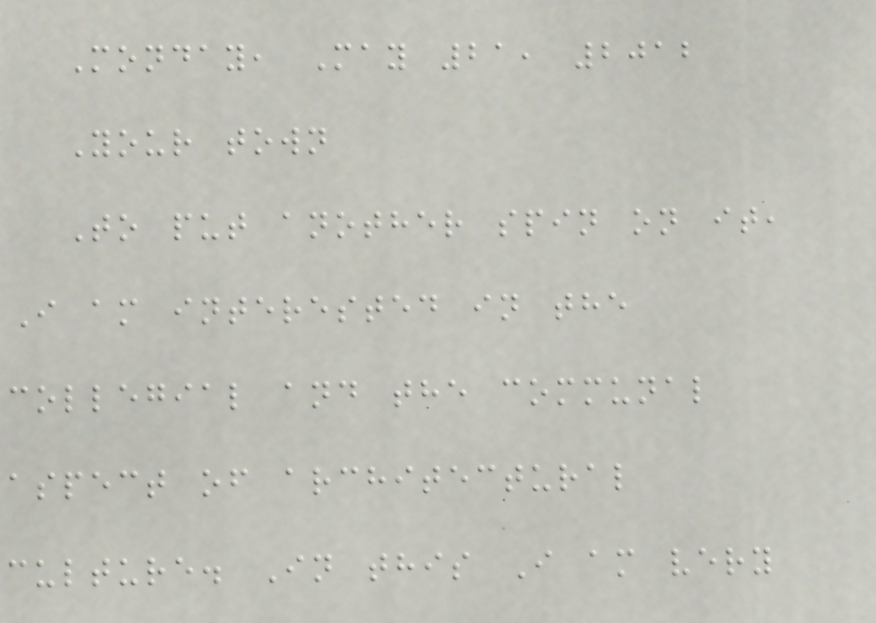Monday, May 21, 2012
Your town
To put another spin on it,
I am interested in the
collegial and the communal
aspect of architectural
culture. In this I am very
